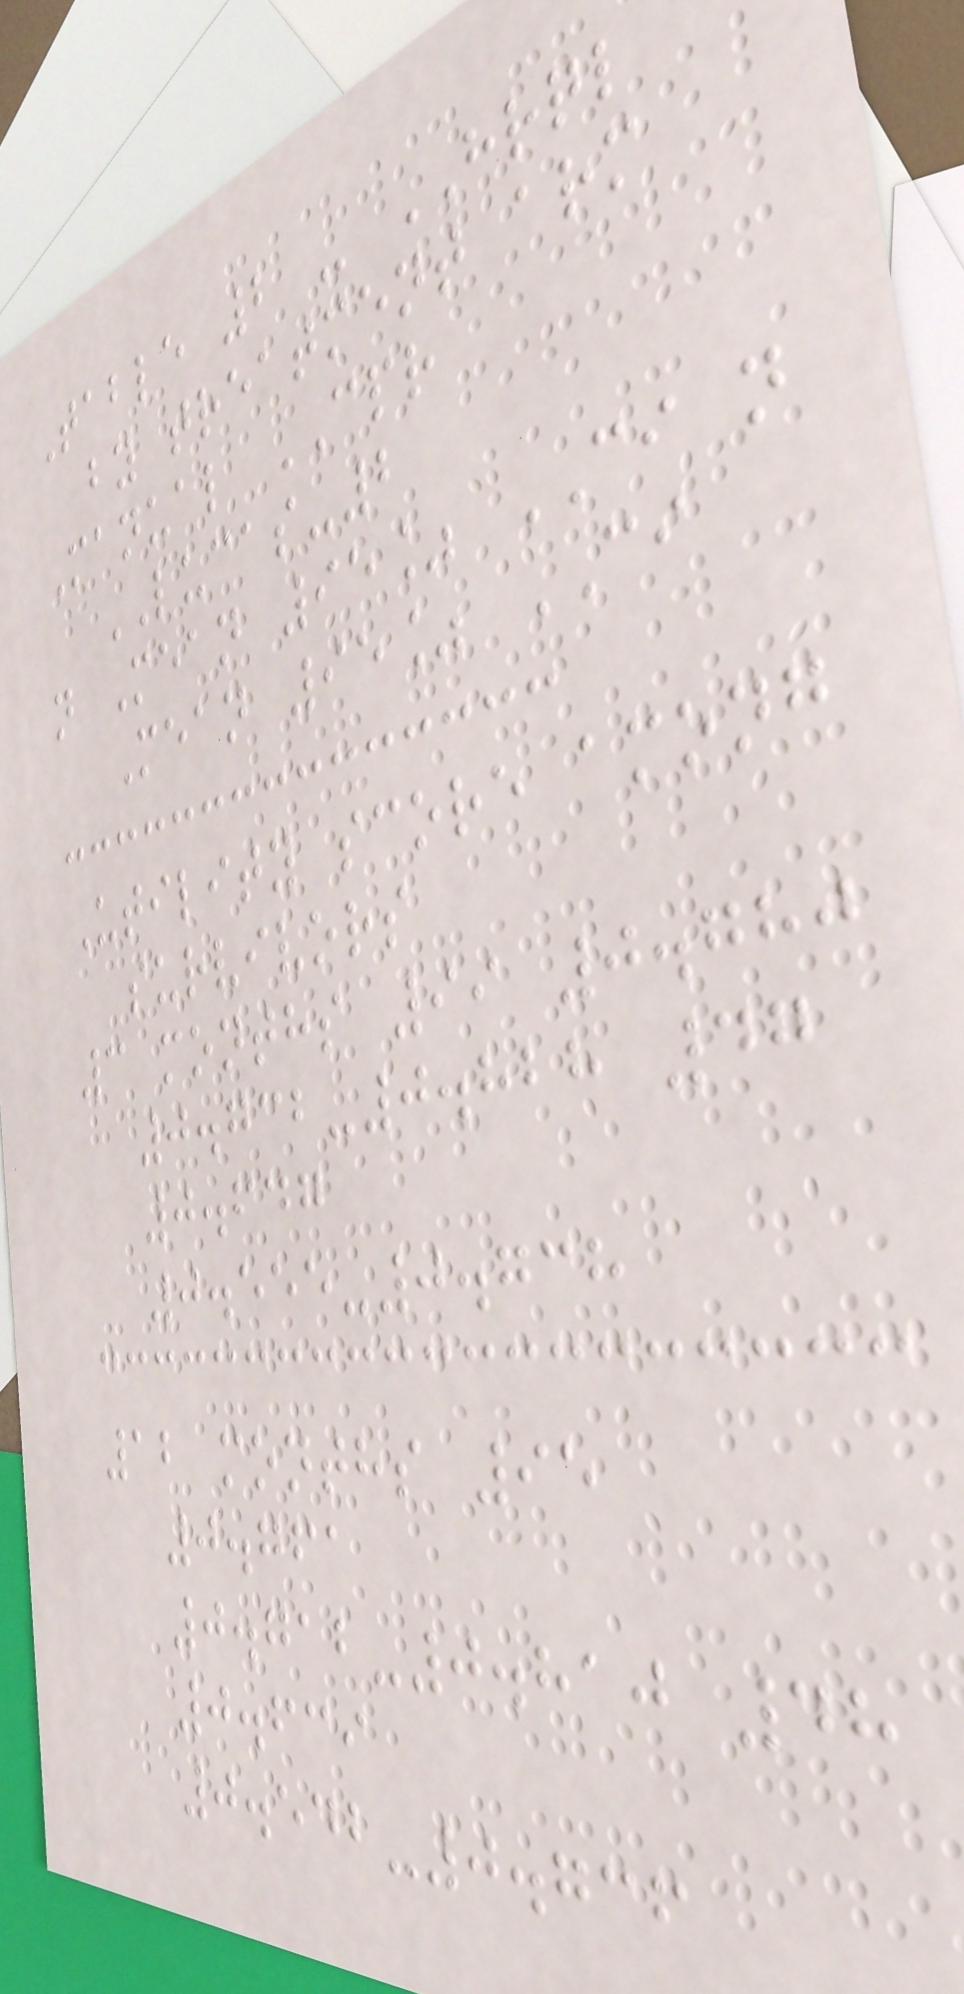Table 2 - HRQL
by treatment arm
Manual CPR
LUCAS-2
n Mean 95% CI n
Mean 95% CI
Utility score among
survivors
3 months 99 0.780
0.732-0.828 47
0.647
0.555-0.738
12 months 95
0.761
0.712-0.810 48
0.639
0.542-0.736
